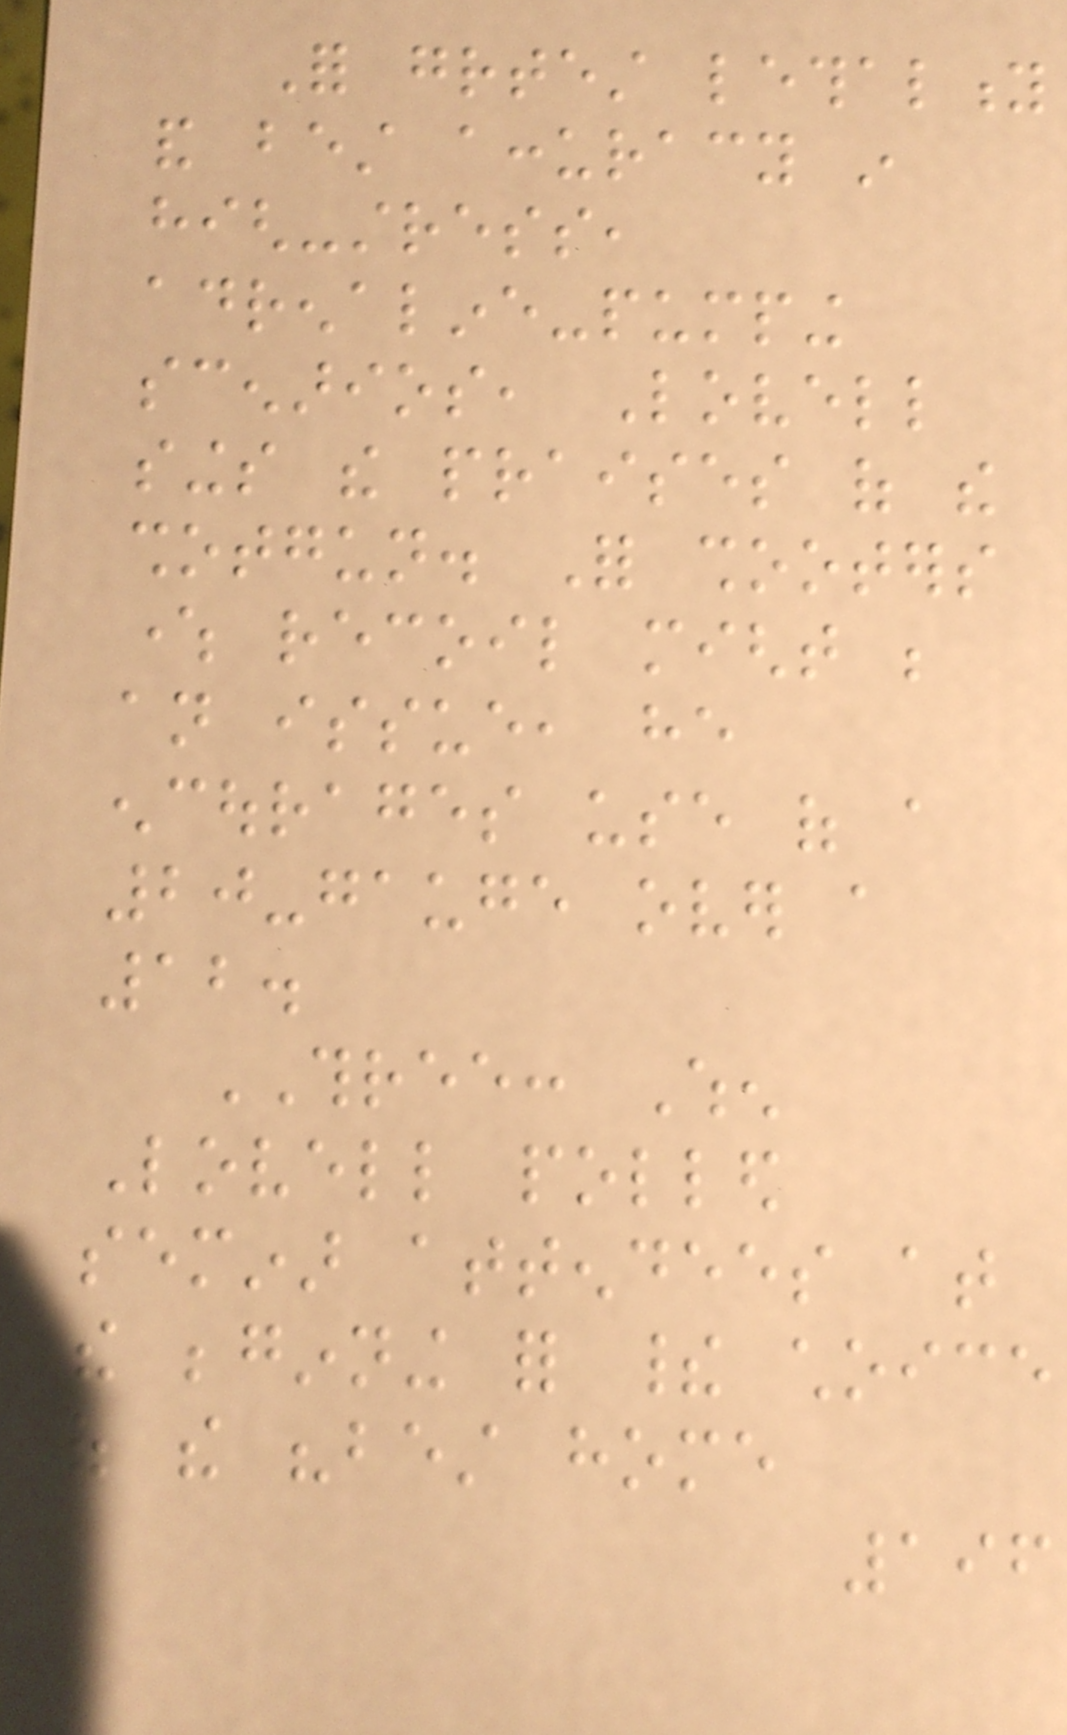For greatest lethality
and best accuracy in
high-stress,
adrenaline-pumping
scenarios, Lovell
sings the praises of the
shotgun. For shooters
where recoil might be
an issue, he
encourages use of a
20-gauge over a
12.
THREE: When
Lovell polled
seminar attendees at
the beginning for their choice
of the "best home
196
